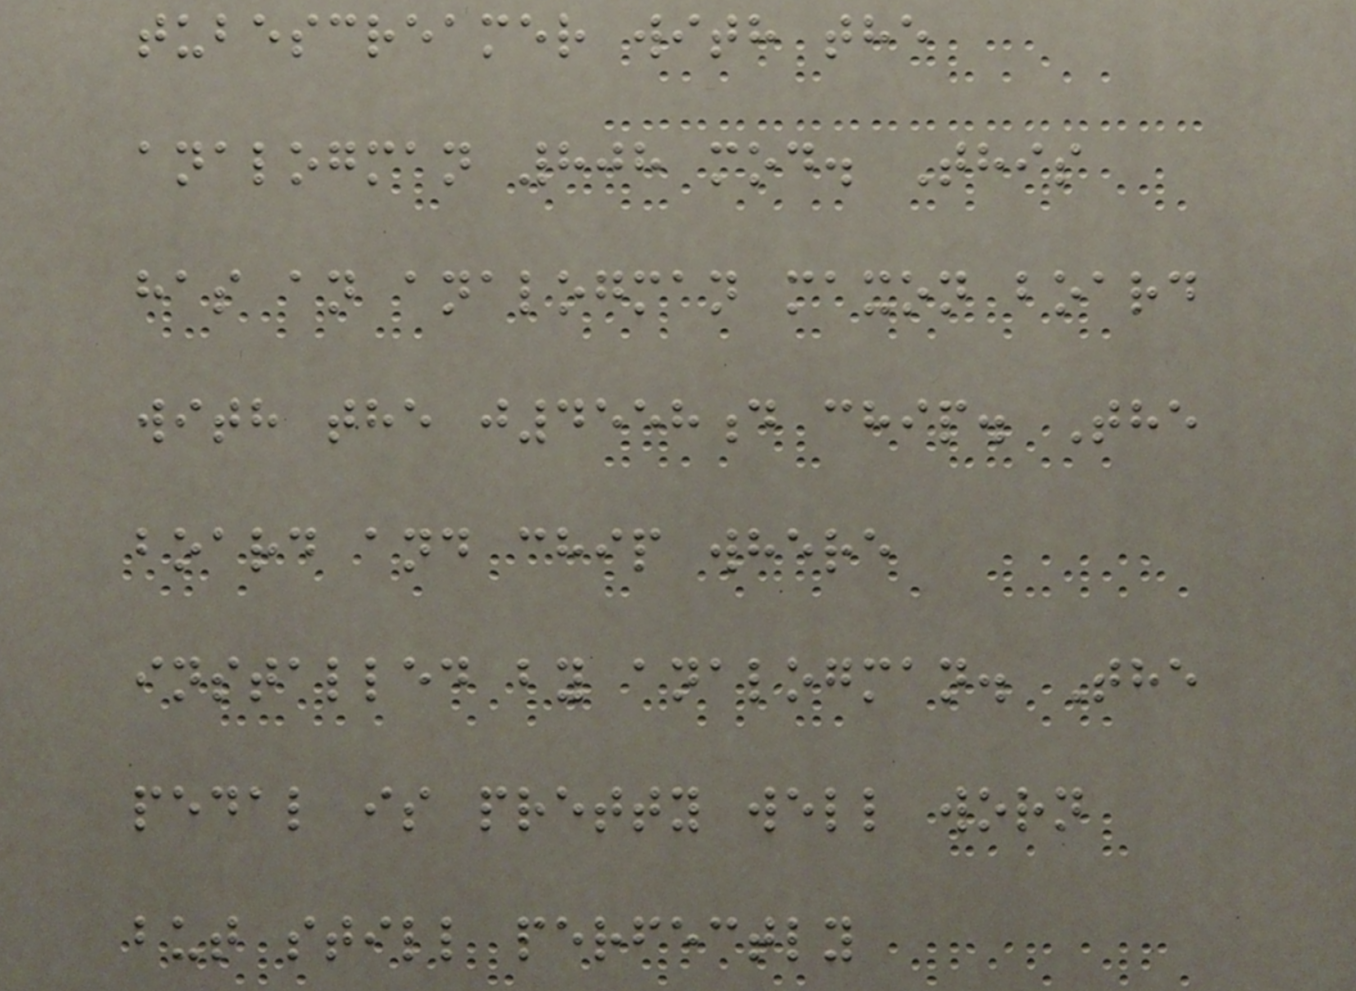tubescreamer with the
analogman 808 mod. This
has an analogman maxon board
with the j4558d chip. The
board and chip where
installed by analogman. The
pedal is pretty well worn
but still perfectly
